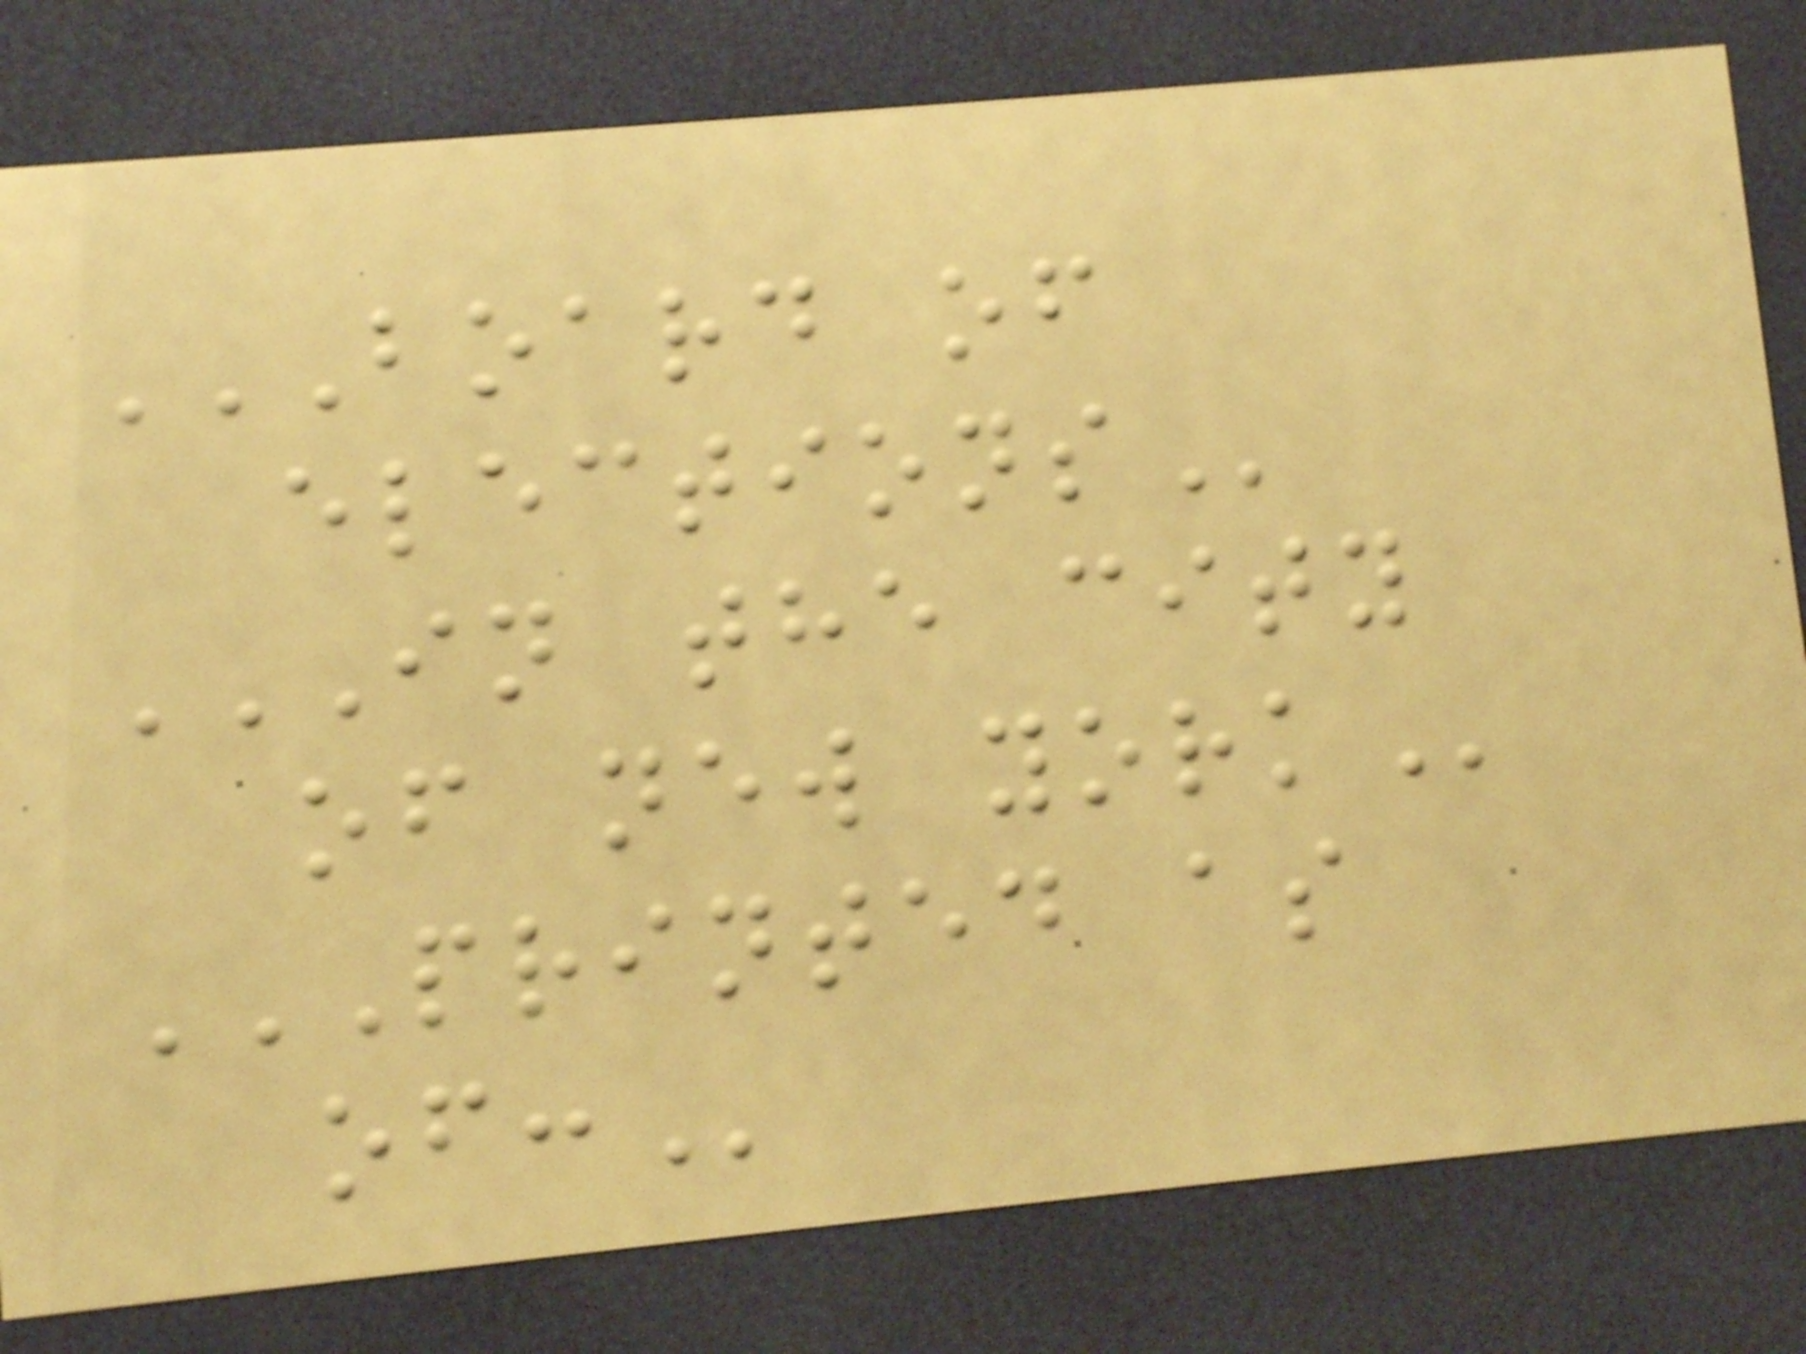BOARD OF
ELECTIONS
IN THE CITY
OF NEW YORK
PRINTED AS
OF:
